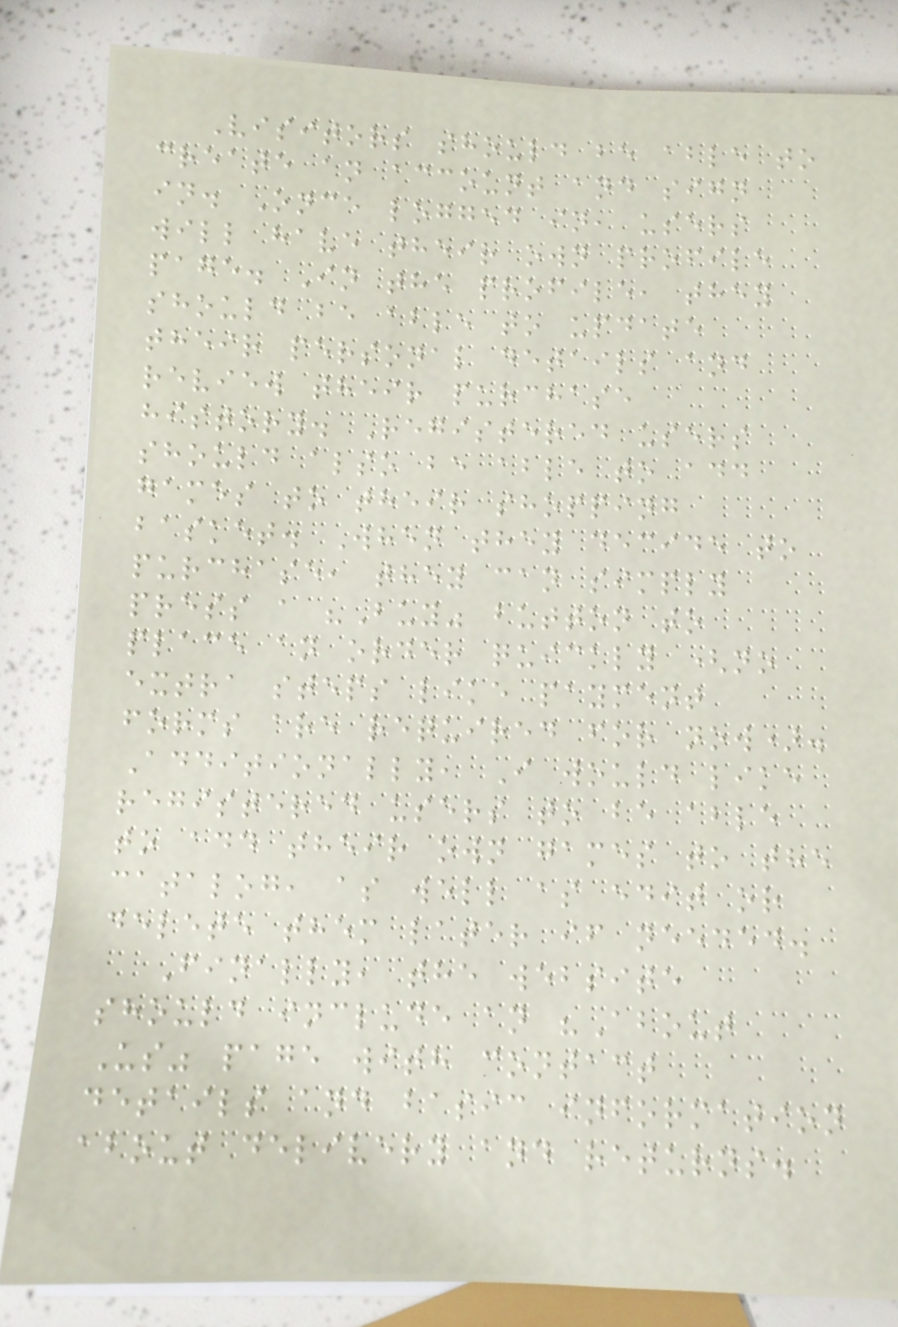Visitors should be able to
create an account and sign
in. Once logged in, users
will have their own profile
page. In the profile, they
should be able to update
their personal details and
review their purchase
history. Registered users
should also be able to add
games to their shopping
basket. When they decide to
purchase, they can simply
press a "Buy" button to
place an order quickly (no
extra steps like payment
forms are required for now).
Additionally, I would like
registered users to be able
to add their own games to the
catalog, as well as edit or
delete them later if needed.
Finally, the website
should include an "About
Us" page with contact
details and basic information
about delivery and returns.
